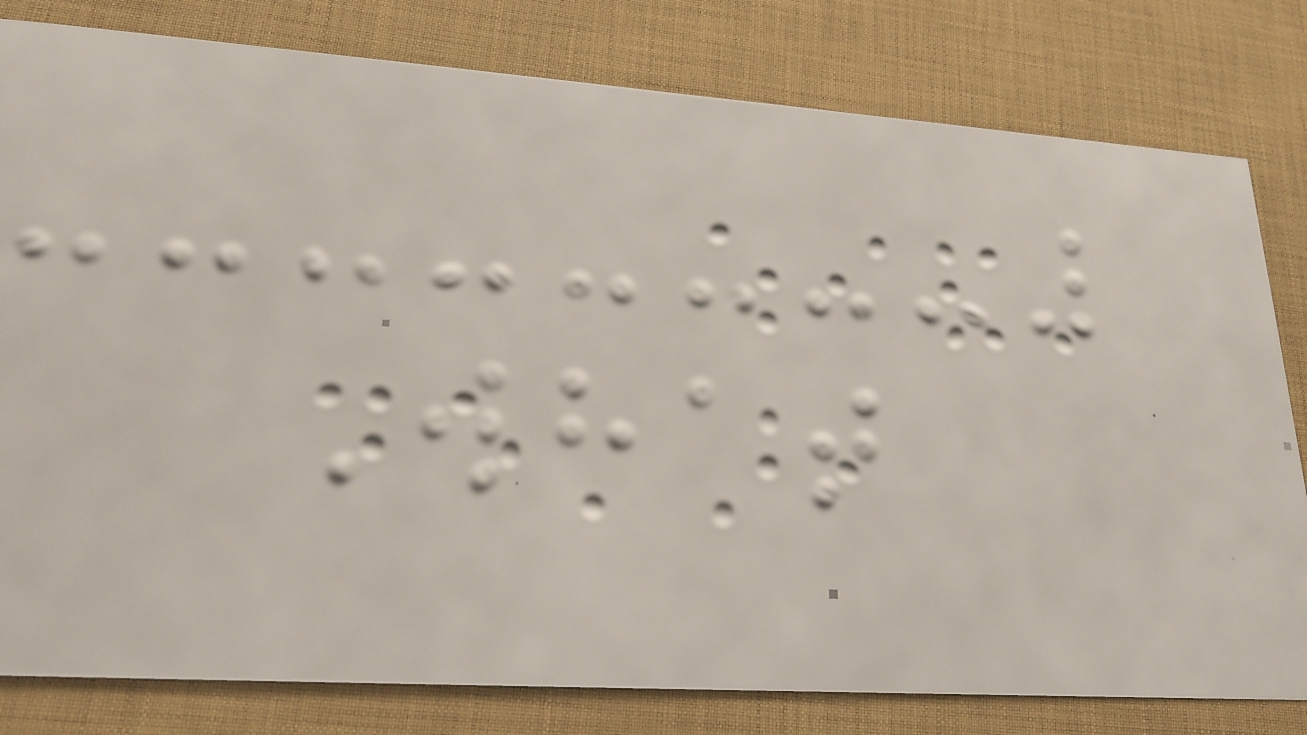What
